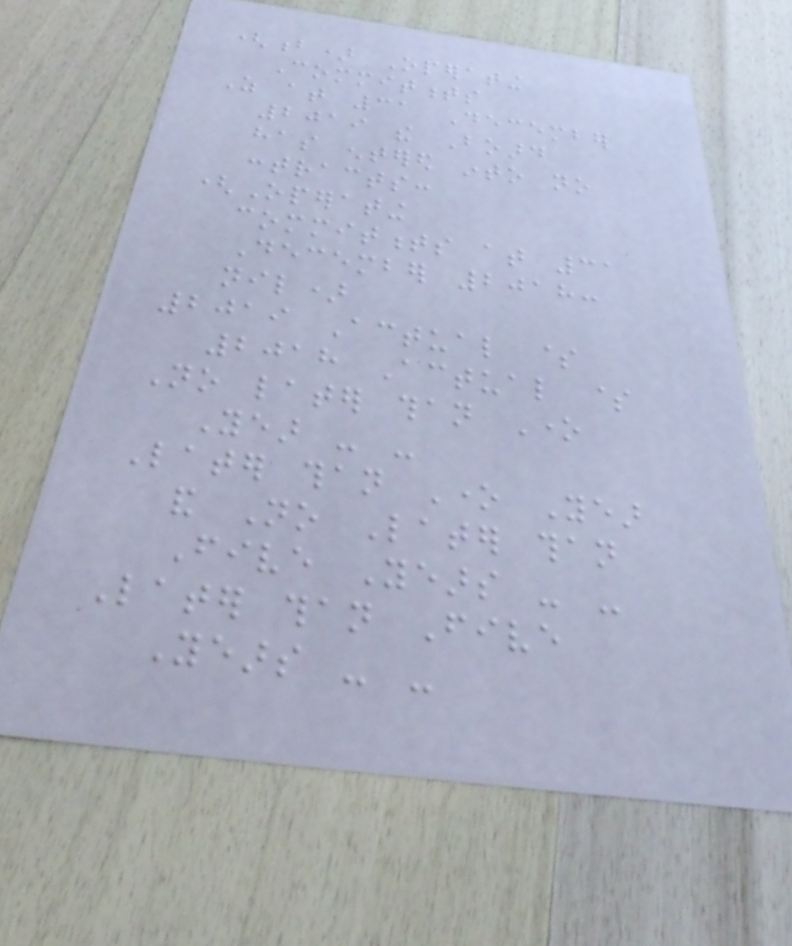(b) Operating
Commitments
As at 31 December
2019 the Board
has entered into no
contracts:
(Operating
commitments at 31
December 2018:
nil)
2019 Actual $
2018 Actual $
No later than One
Year - -
Later than One Year
and No Later than
Five Years - -
Later than Five
Years - -
